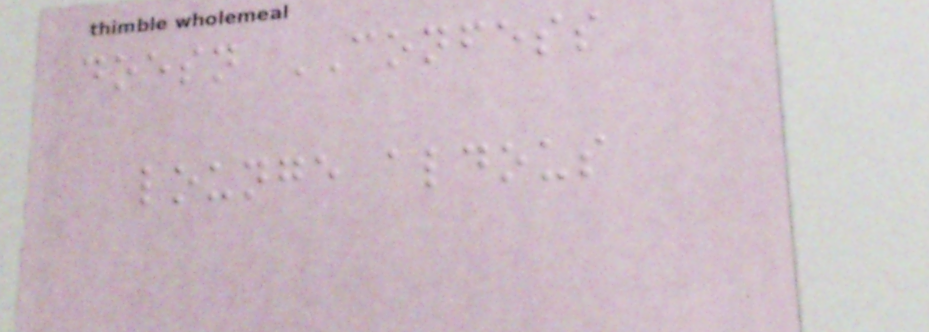doesn CONFESS
lounge aldous
